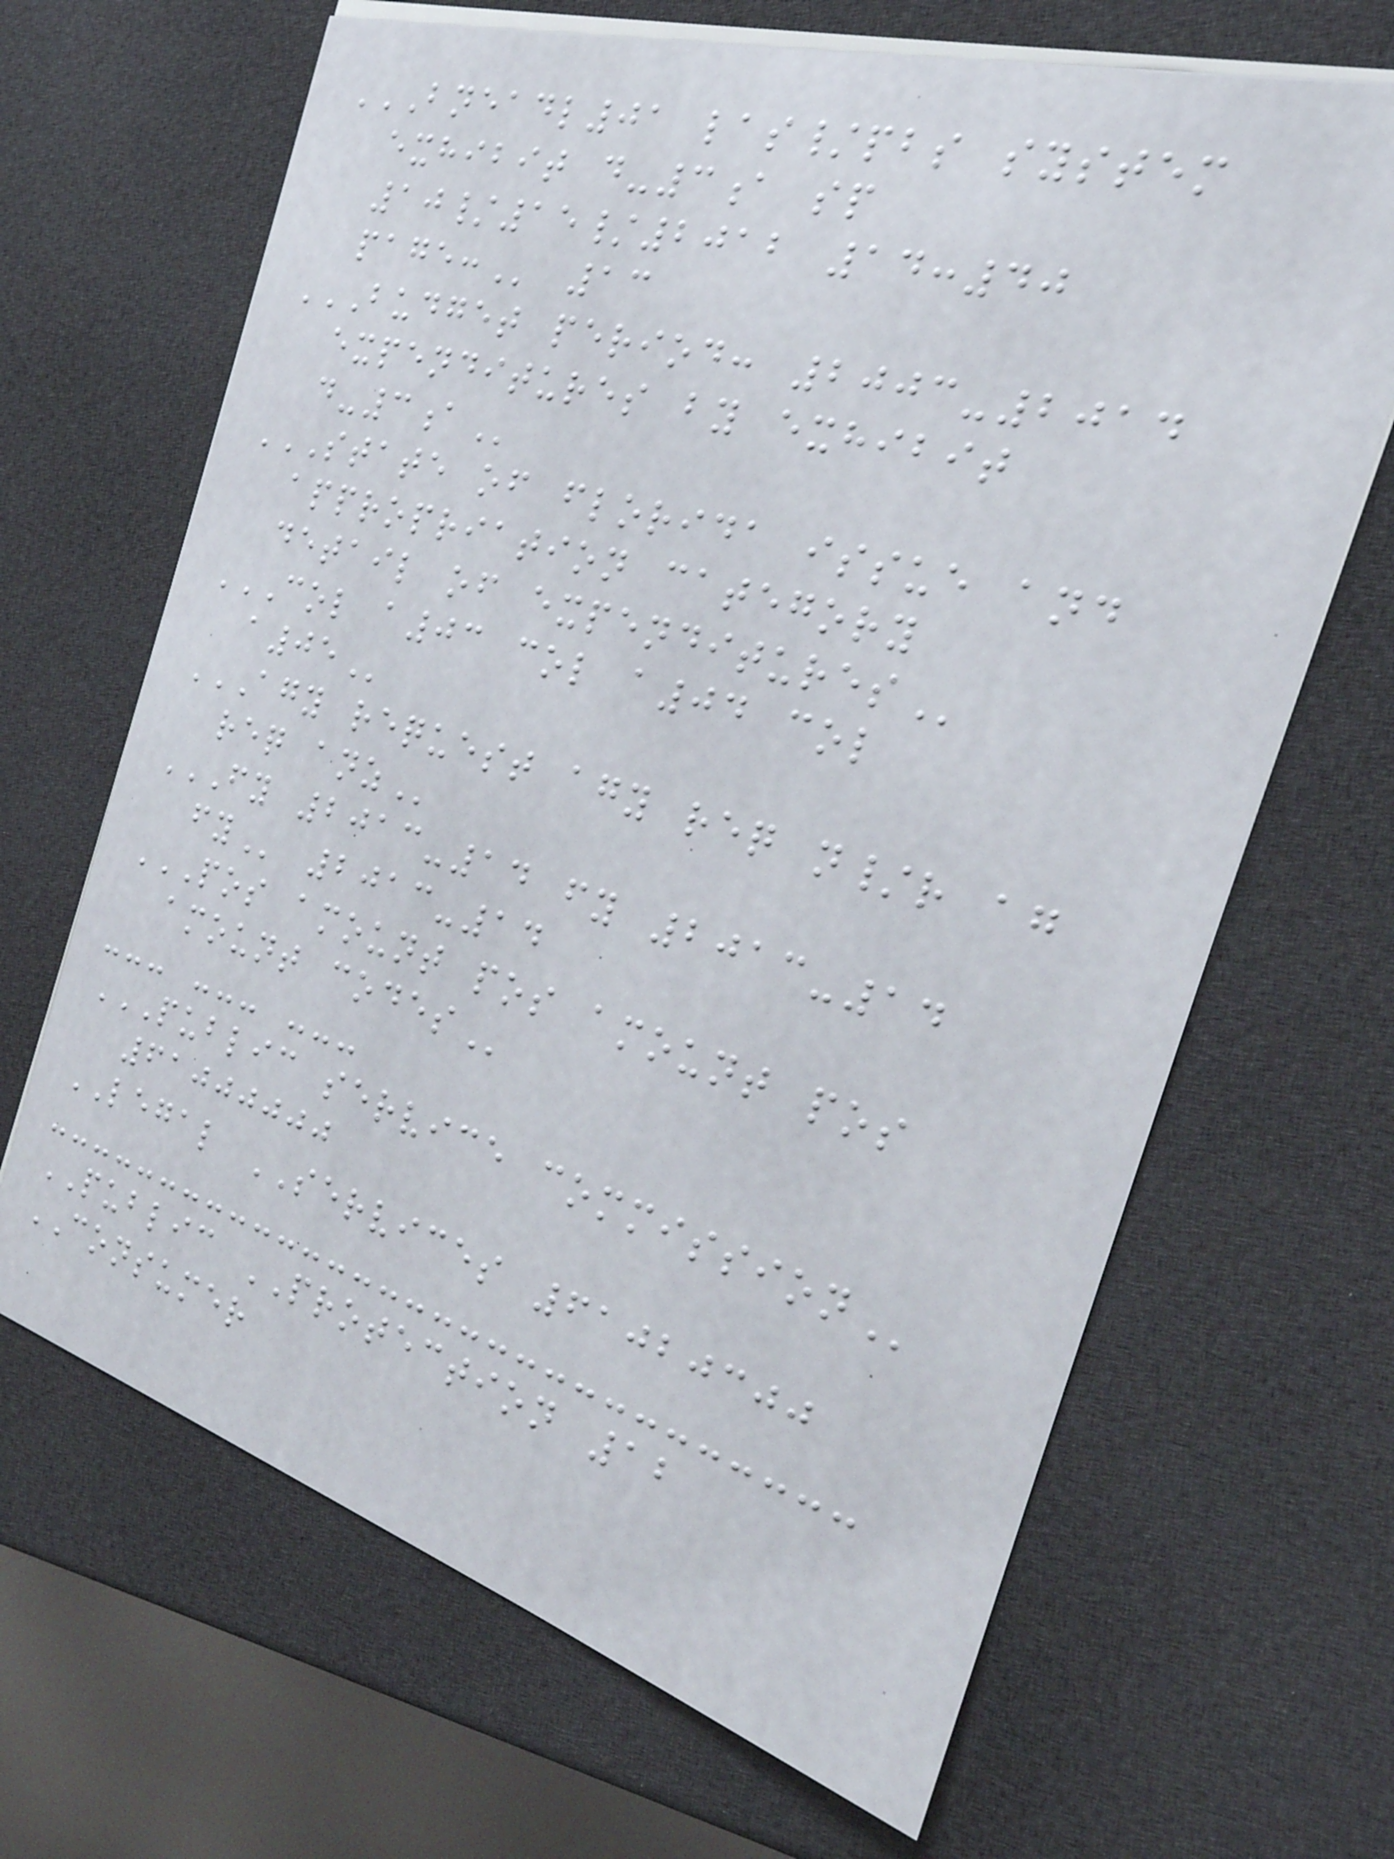BNEADL01 LAS/PBS SYSTEM
EXHIBIT D-3A SP
10/15/2012 14:40
PAGE: 13
BUDGET PERIOD: 2003-2014
EXPENDITURES BY EXHIBIT
D-3A
STATE OF FLORIDA ISSUE AND
APPROPRIATION CATEGORY
DETAIL OF EXPENDITURES
COL A03 COL A04 COL
A05
AGY REQUEST AGY REQ N/R AG
REQ ANZ
FY 2013-14 FY 2013-14
FY 2013-14
POS AMOUNT POS AMOUNT POS
AMOUNT CODES
--- --- ---
PUBLIC SERVICE COMMISSION
61000000
LEGAL SERVICES 61020300
PUBLIC PROTECTION 12
CONSUMER
